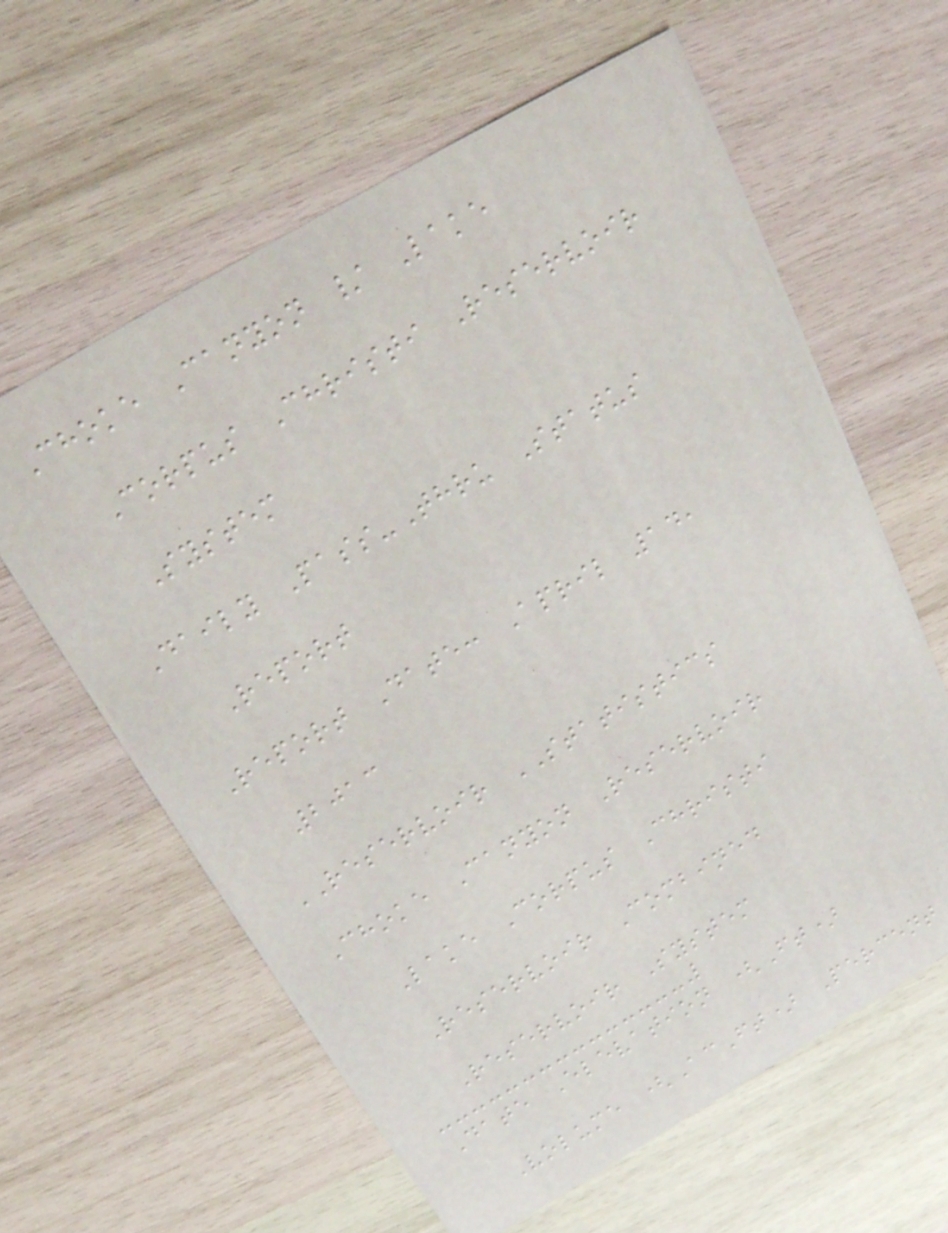Choke Canyon / Lake
Corpus Christi Reservoir
System
Daily Pass-Thru Status
Report
Report Date: April 14,
2013
RESERVOIR STATISTICS
Choke Canyon Reservoir
Lake Corpus Christi
Reservoir Combined
Reservoir System
Date Elevation (Ft)
Volume (AcFt) Percent
